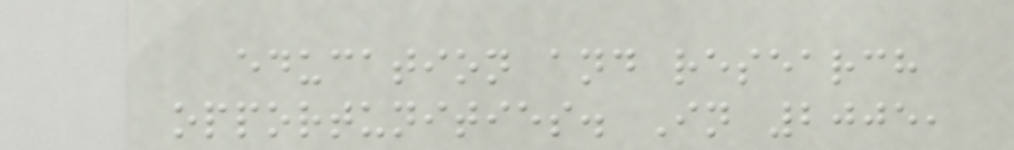education and research
opportunities. In 2005,
